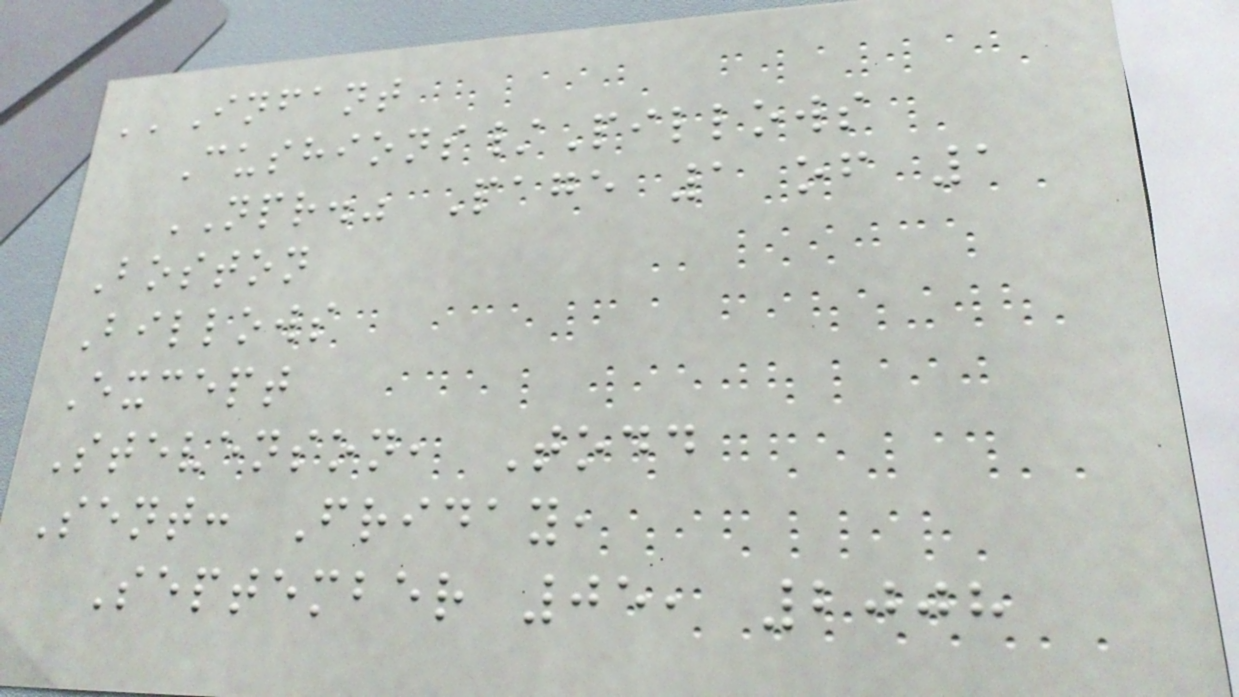''Infant
Cushions/Pillows
NPR." Page 1 of 1
Boston
Billows
Except
Stevenson, Todd
Sent: Friday,
September 05, 2008
